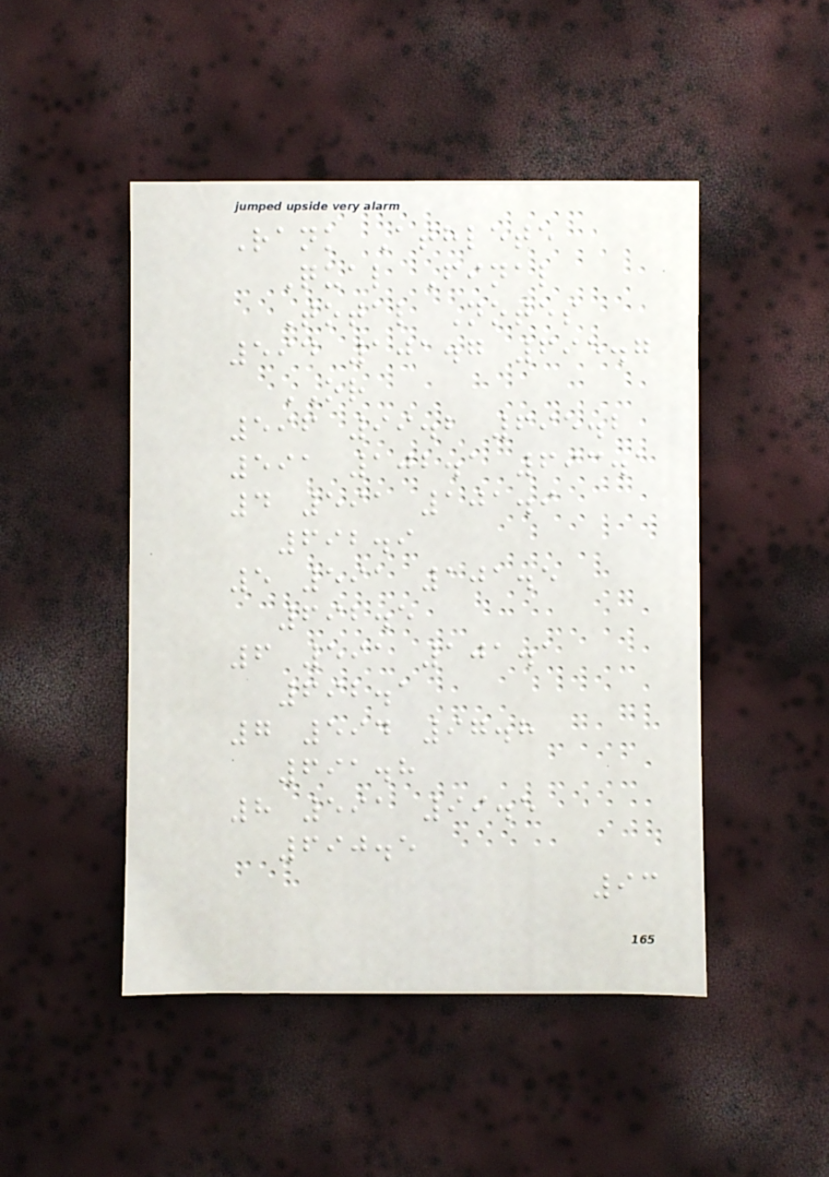Rank Athlete
Qual Final
Total Notes
594 101.7 695.7
OR
596 99.2 695.2
591 102.1 693.1
4 591 101.9
692.9
5 591 101.5
692.5
6 591 101.1
692.1
7 594 97.8
691.8
8 591 99.5
690.5
93
